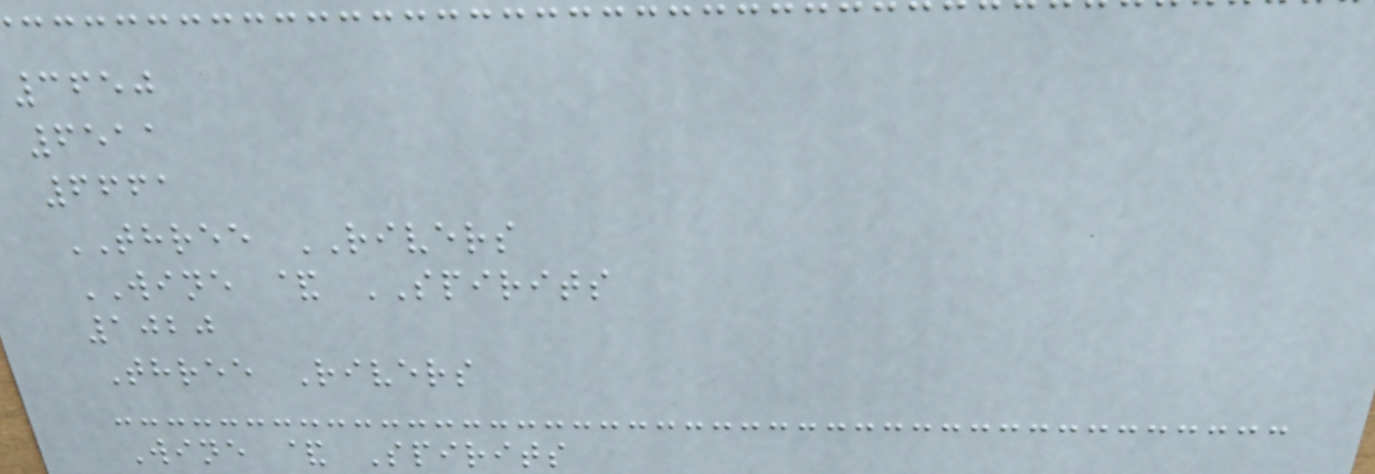3650
6511
6661
THREE RIVERS
WINE & SPIRITS
1020
Three Rivers
Wine & Spirits
